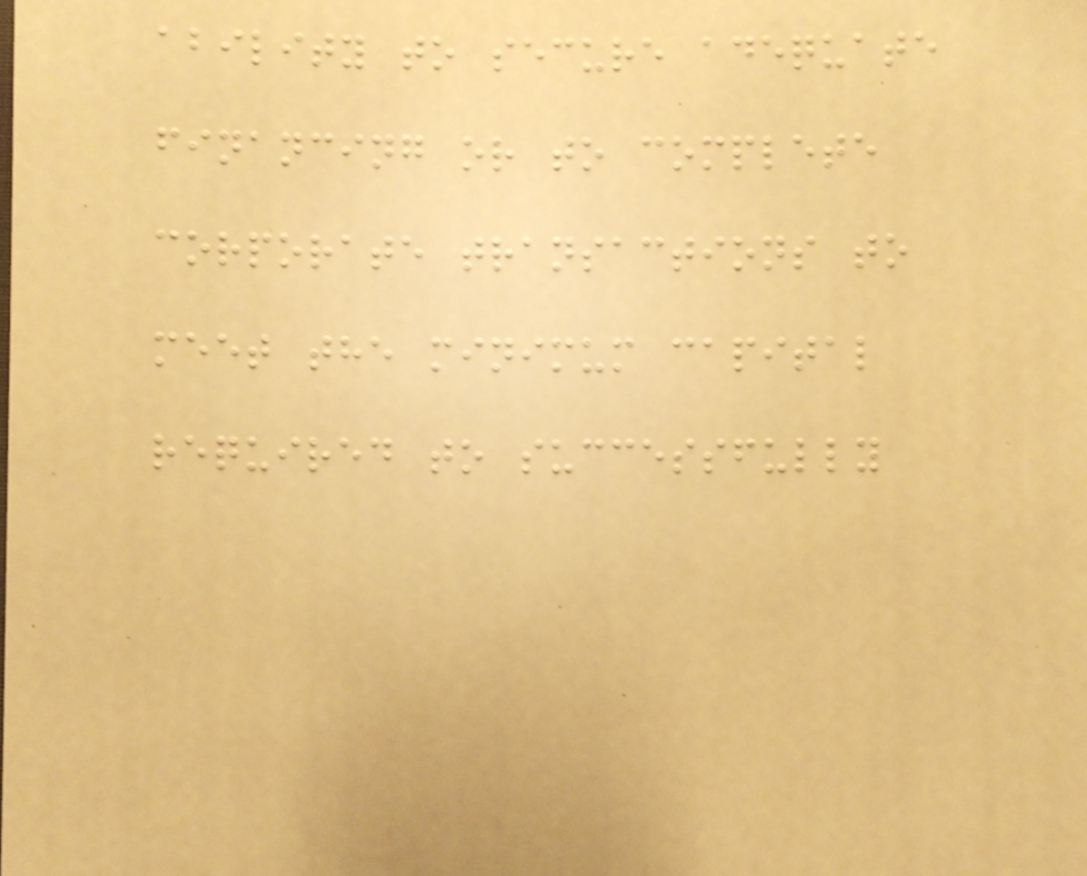ability to secure adequate
financing or to complete
corporate transactions to
meet the minimum capital
required to successfully
